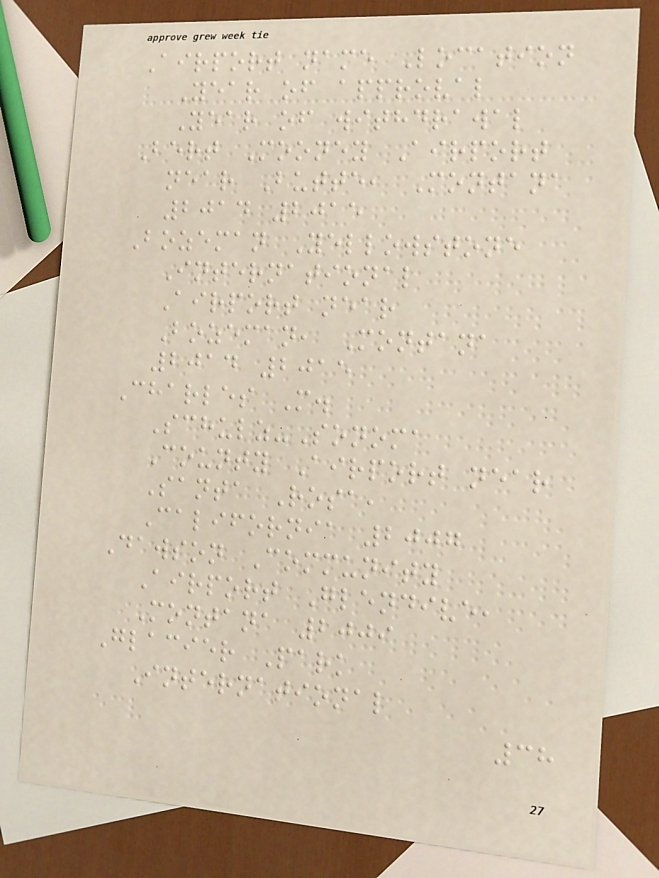Airport name Location
Year of approval
Year of withdrawal
Bert Mooney Airport
near Butte, Montana
2014 2015
Bozeman Yellowstone
International
Airport near
Bozeman, Montana
2014 2015
Charles M.
Schulz-Sonoma
County Airport near
Santa Rosa,
California 2007
Dawson Community
Airport Glendive,
Montana 2009
Glacier Park
International
38
